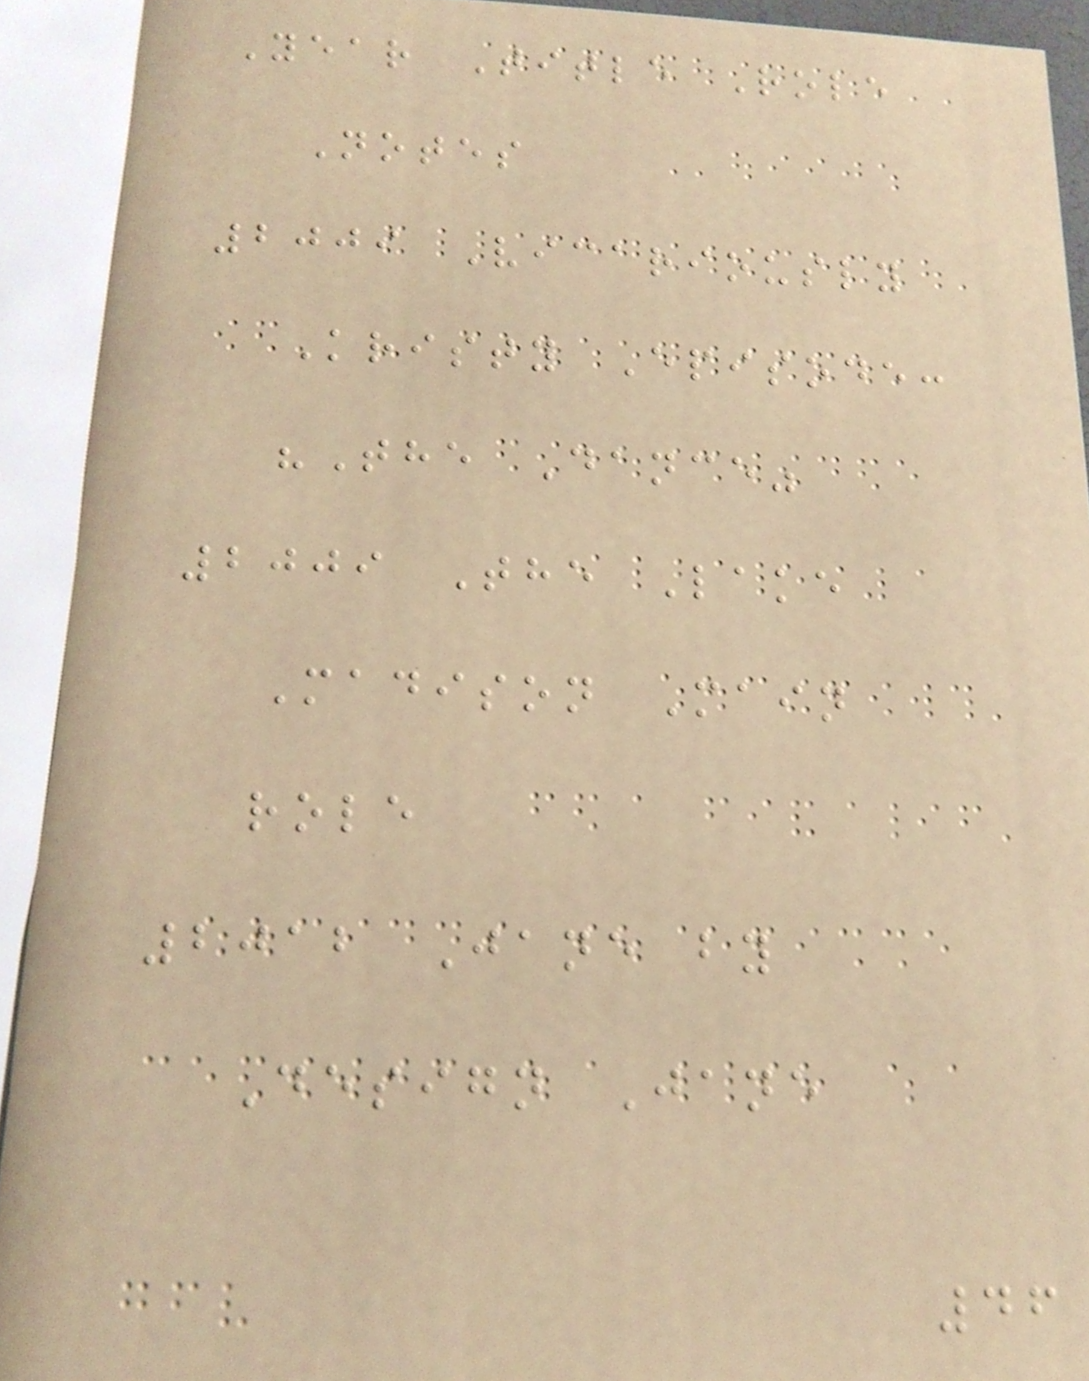Year Title Role
Notes
2009 Vicariously
Kristy Episode:
"The Dance"
2009 The Lake
Madison Main
role
2012 Jane by
Design Jane
46
